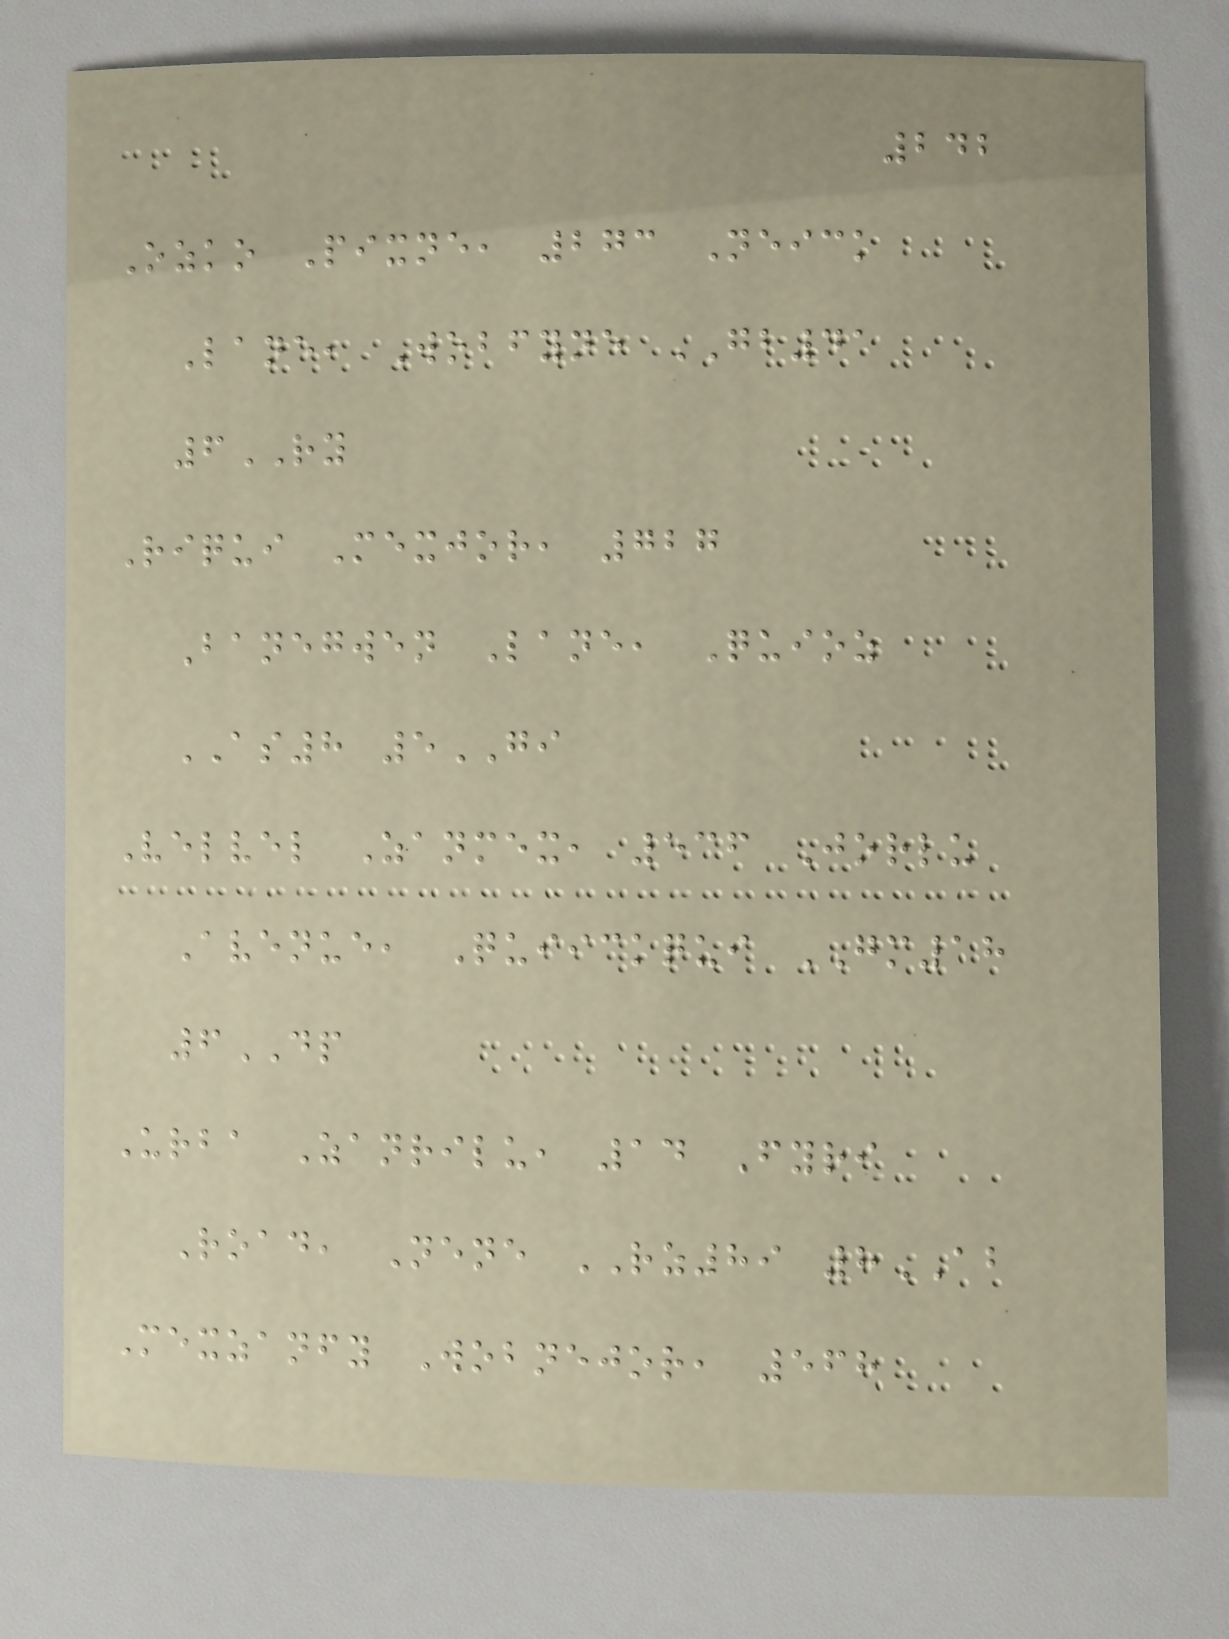242
Ozko Pixne, 273 Neick
Lane, Wobfyne GB41
6RY
Riqui Mexjor, 727
Banegwen Lane, Quioz
AS8 5GI
Velvel Zanmex, 536 Jorlu
Avenue, Quiickqui GM18
6DP
Urba Zanrilu, 14 Fyri
Road, Nene RZ89 8AB
Mexzanfy Wobnejor, 568
